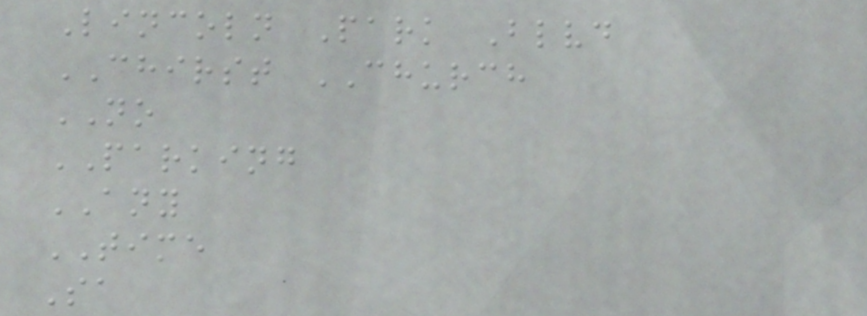Lincoln Park Blvd
CHIRST CHURCH
NO
PARKING
ANY
TIME
Sa
